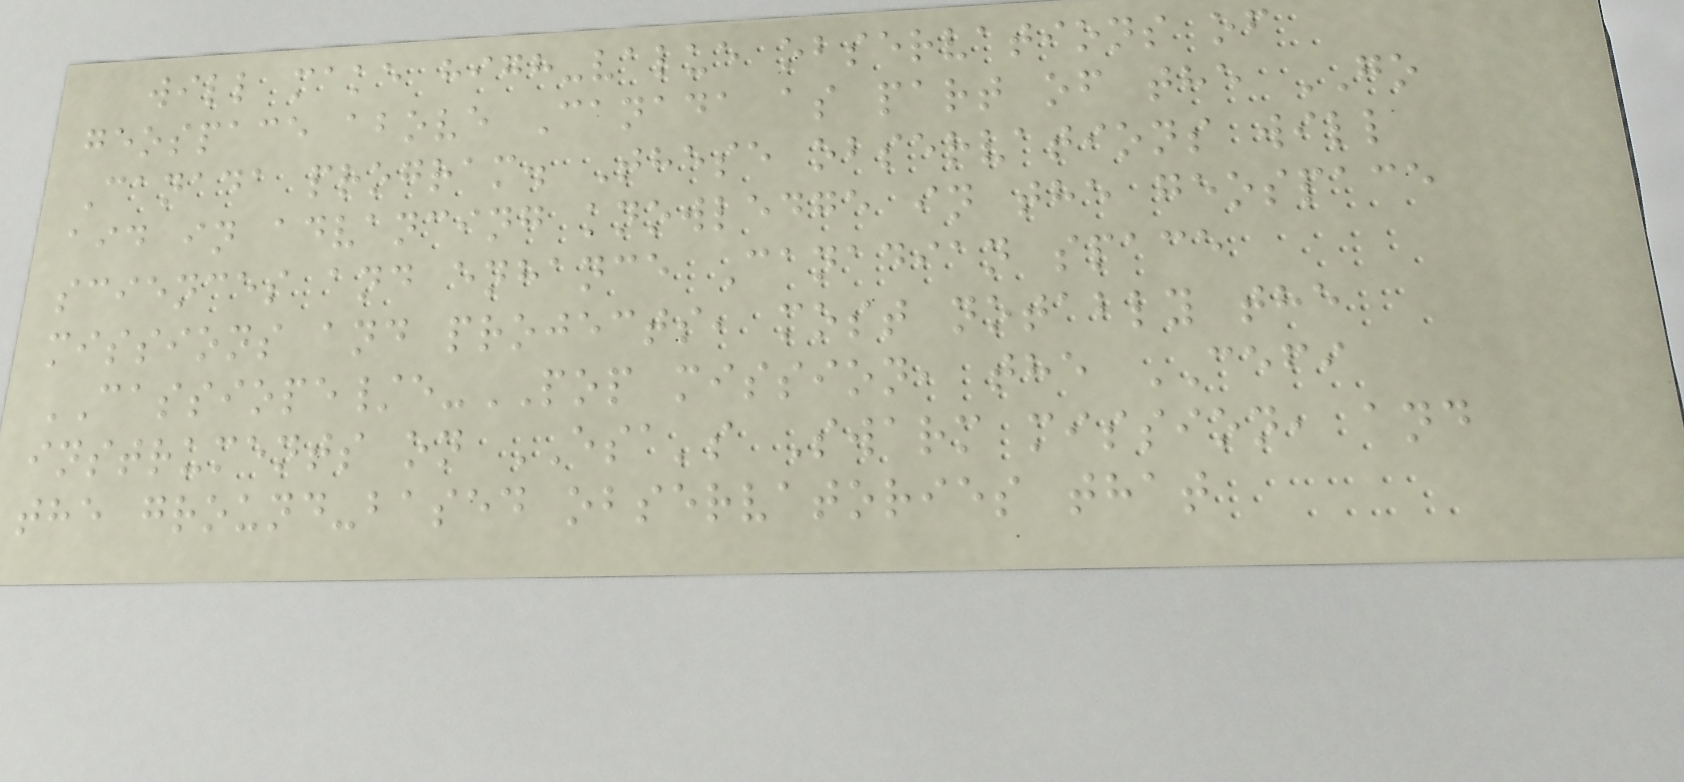will make high-value observations of
geospace above Canada as part of the GO
Canada program. These observations will
aid in advancing knowledge in the geospace
sciences and enhance Canadian space
missions and projects, most notably the
CASSIOPE/e-POP mission, the CEFI
instruments on ESA's Swarm mission, and
the ground-based observatories that
